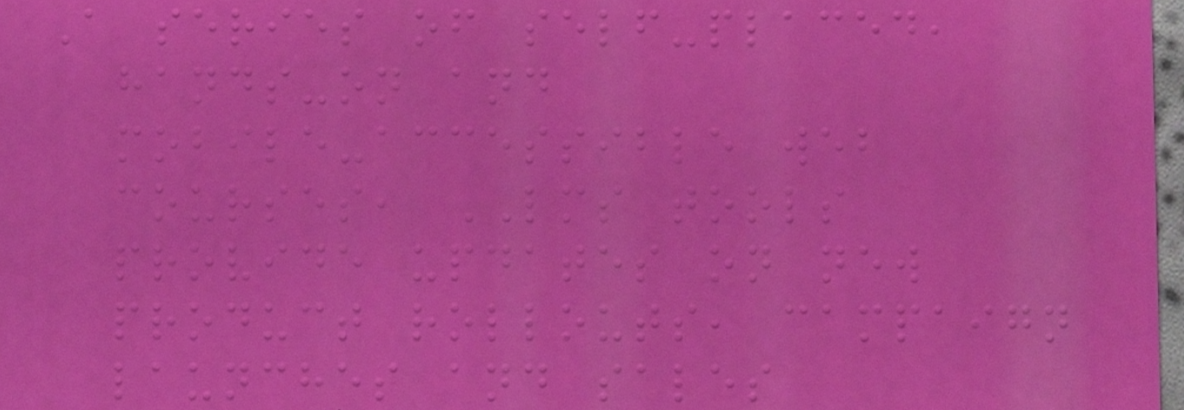A series of self-placed,
hands-on and
mobile-accessible web
courses, LMS tools
provide updates on new
product rollouts, campaign
launches and sales
